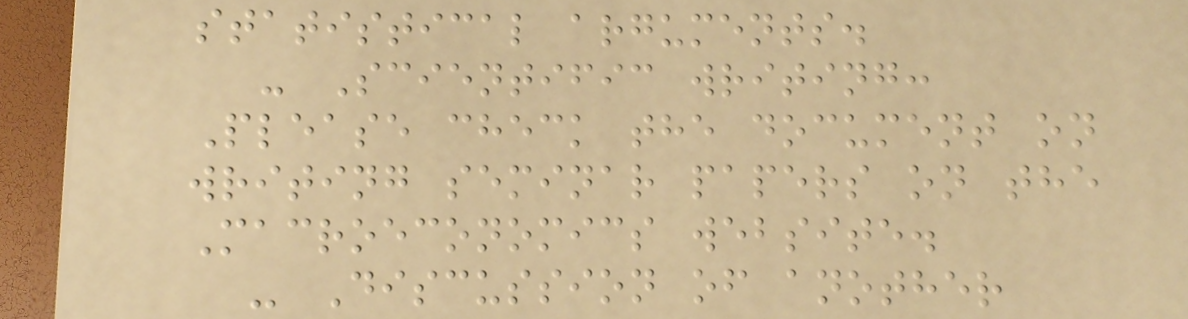statistical arguments.
- Scientific writing:
Please check the document on
writing seminar papers on the
Macroeconomics website.
- Discussion of another
